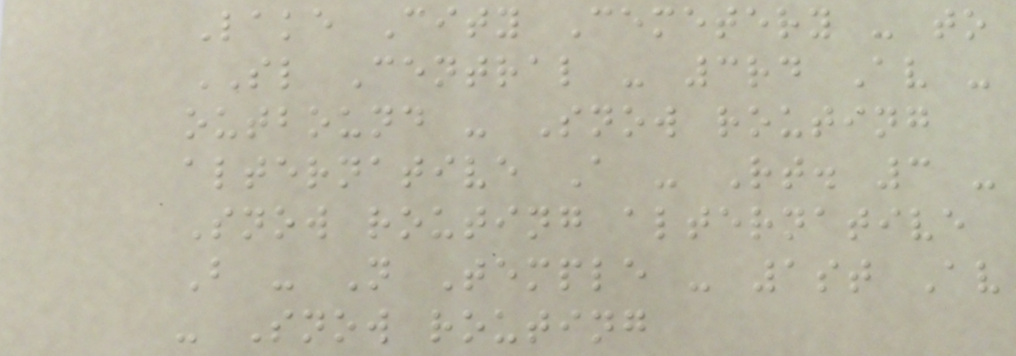Lake City Cemetery - to
SL Central - 3rd Av -
outbound - Snow routing
alternative A - Rt. 3 -
Snow routing alternative
B - N Temple - 1st Av
- Snow routing
